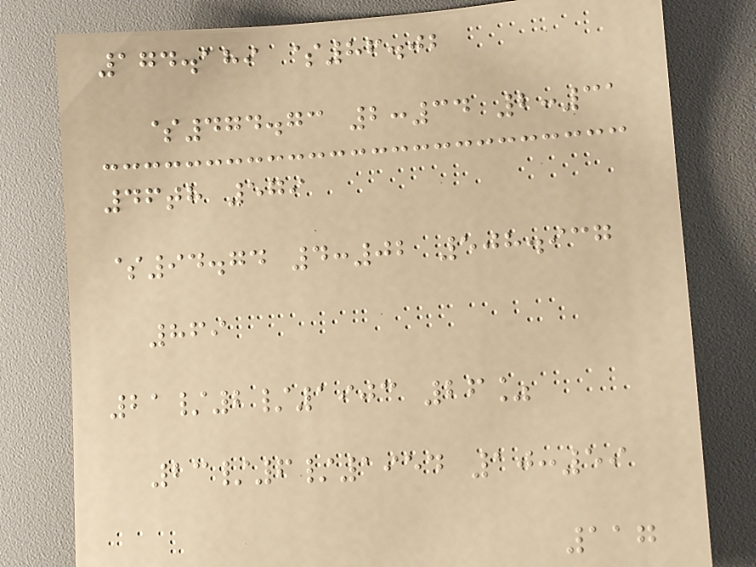174.189 $86.02
$474.73 2:34 2:31
46th 579
$94.74 4:02 508.937
869
21/2/1903 26%
23/6/1954 10:59
117
